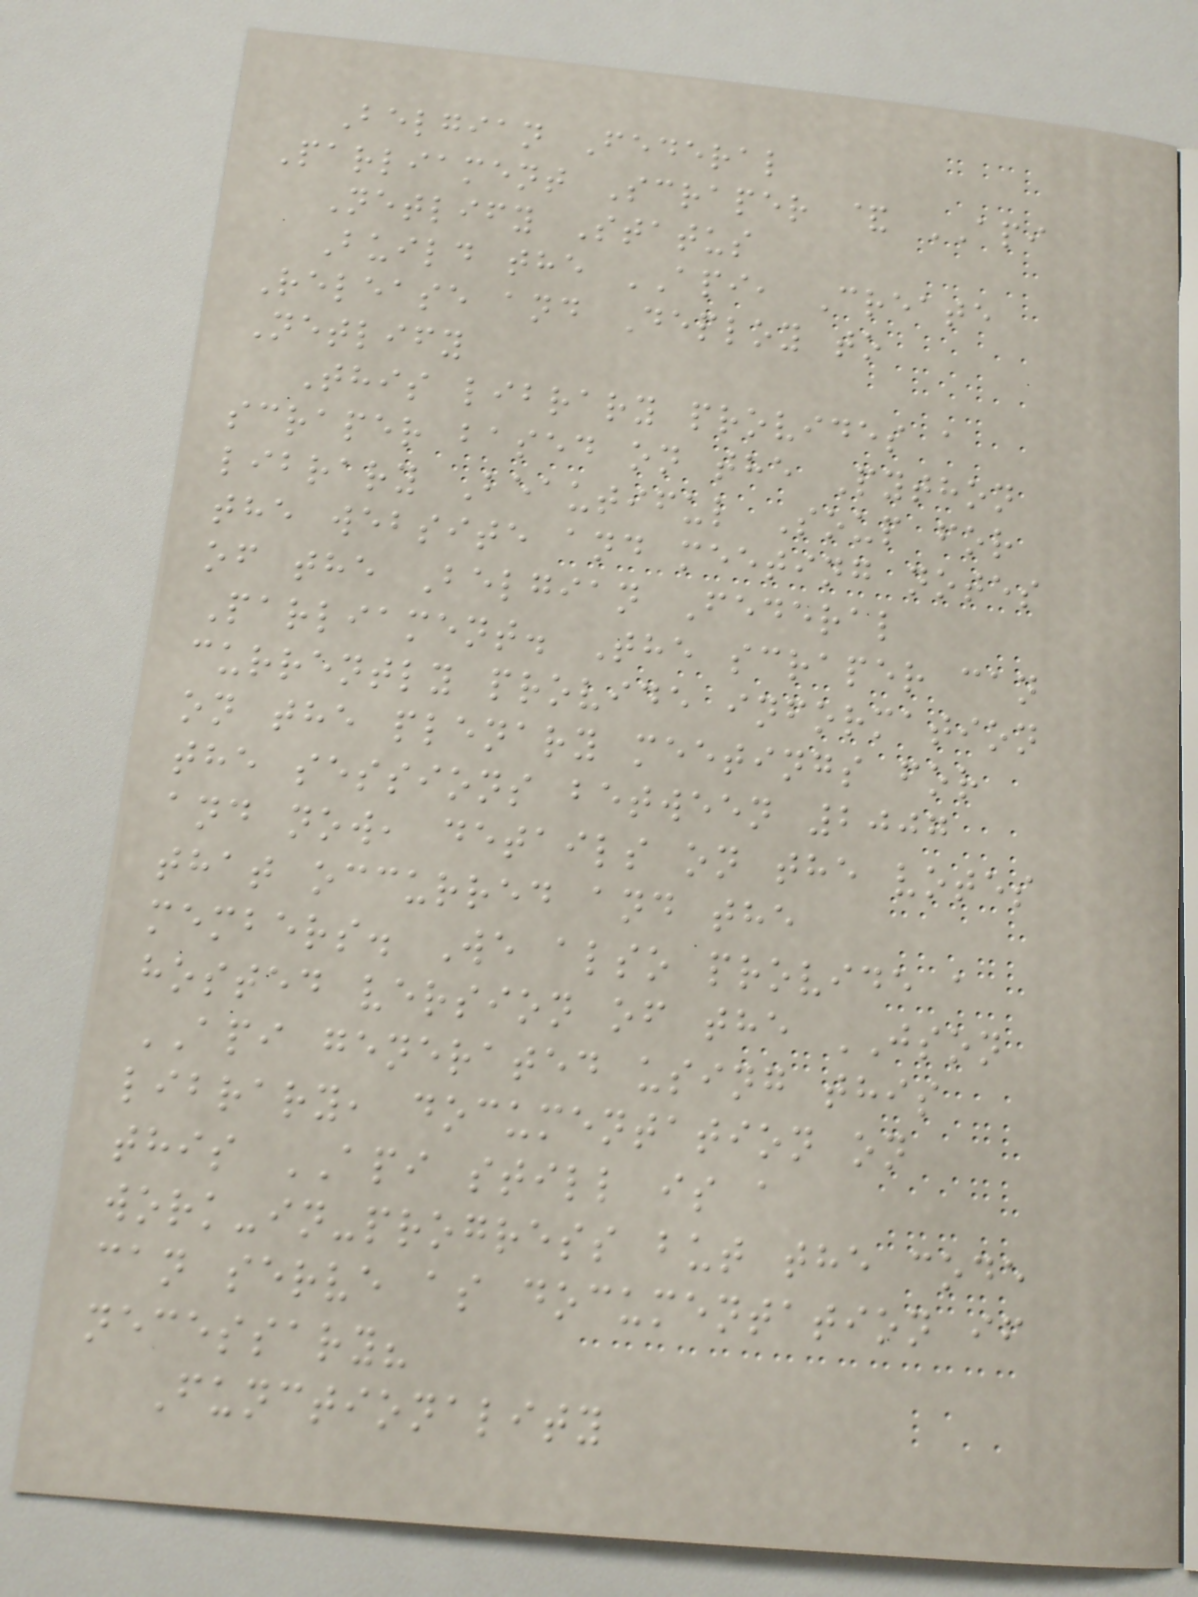Belgian Federal
Parliament Scraper & API
Netlify Status
Build the API, Create
Release and Deploy to
Netlify
This library provides a
scraper based on the Python
library Beautiful Soup for
the website and meeting notes
of the Belgian Federal
Parliament. The scraper can
currently provide information
on the plenary meetings for
the sessions between 2007
and now, details on the votes
that occurred and the
members. We also provide a
hosted version of the JSON
API generated using this
library, documentation on
this API still is a
work-in-progress but the code
can serve as documentation if
necessary?
Functionality
